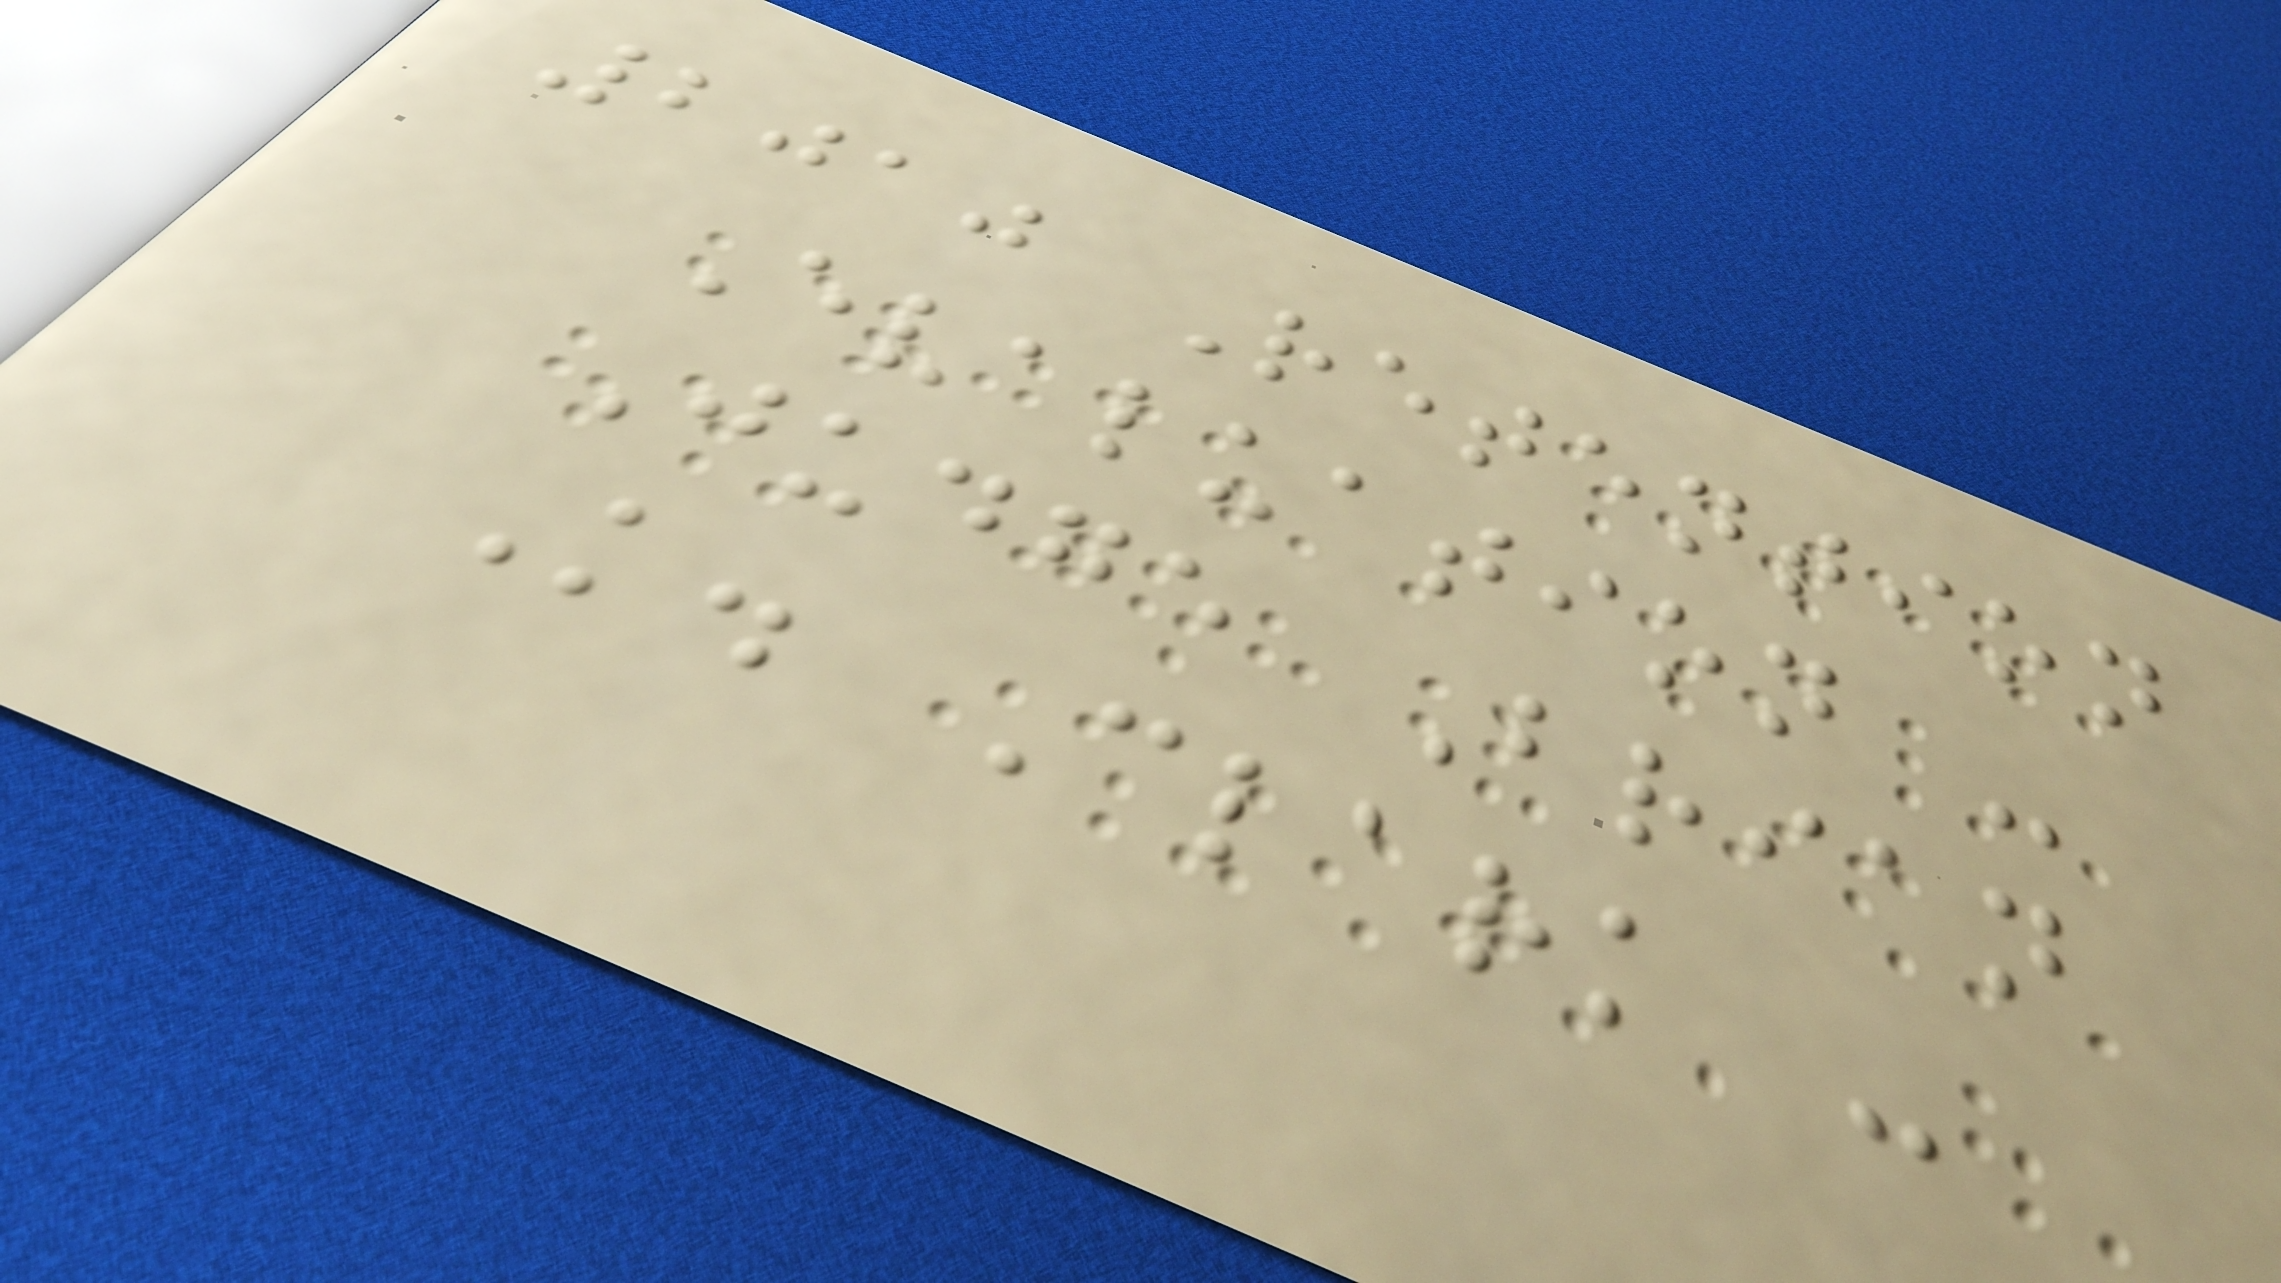2010 Retention
Evaluation -
Judge Brian
K. Clark -
